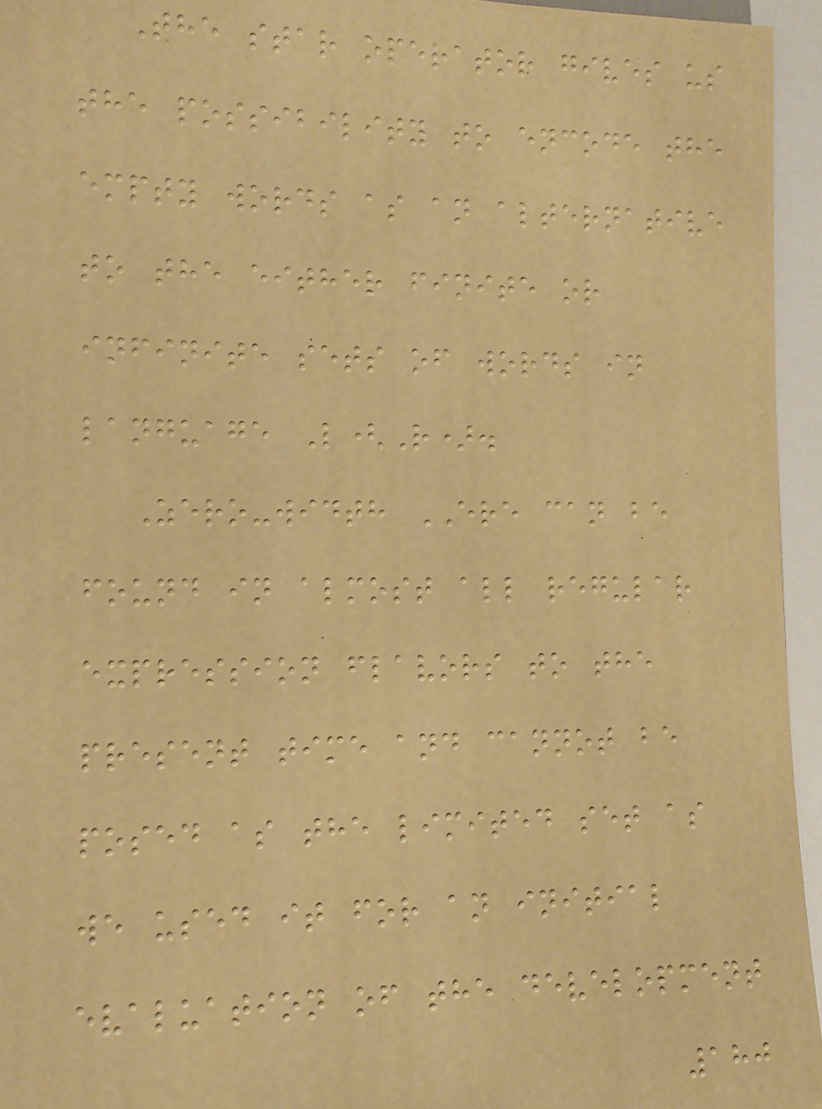The star operator gives us
the possibility to encode the
empty words as an alternative
to the either finite or
infinite sets of words in
language L(R).
Zero-width ERE can be
found in almost all regular
expression flavors to the
present time and cannot be
posed as the limited set as
we used it for an initial
evaluation of the development
180
